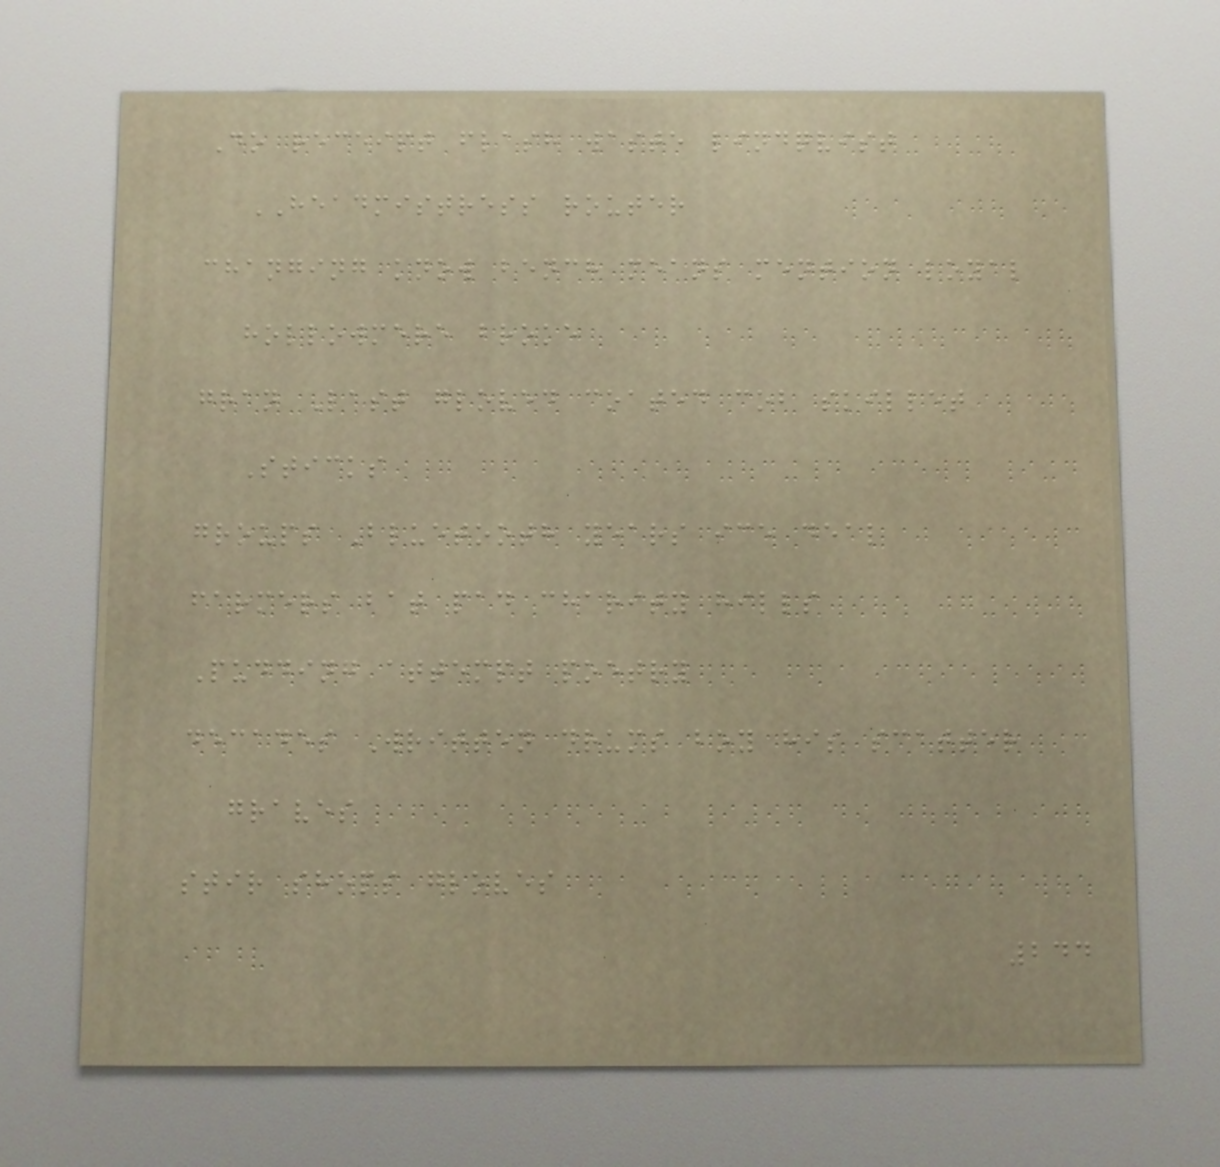Do receipt flash waste lindqvist
HEADMISTRESS router
changing know bench means mention loyal
hollowmere broke
gran Last gloved coated cob skillet
Sticks
groups Bluetooth years ice deal
farmers bat pad charity hills
Pudding attempt poetry
decades Written drums boy his scatter
graves
stir shops gloves
244
